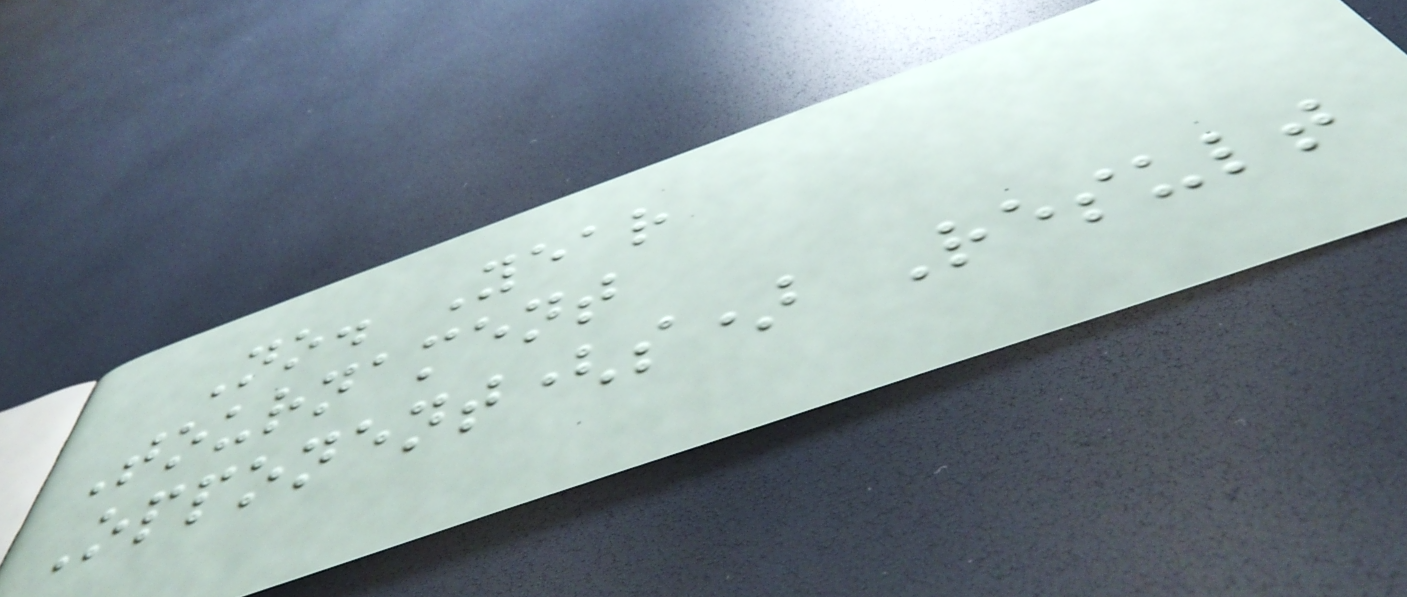No. Year
Tournament
Opponent(s) Result
